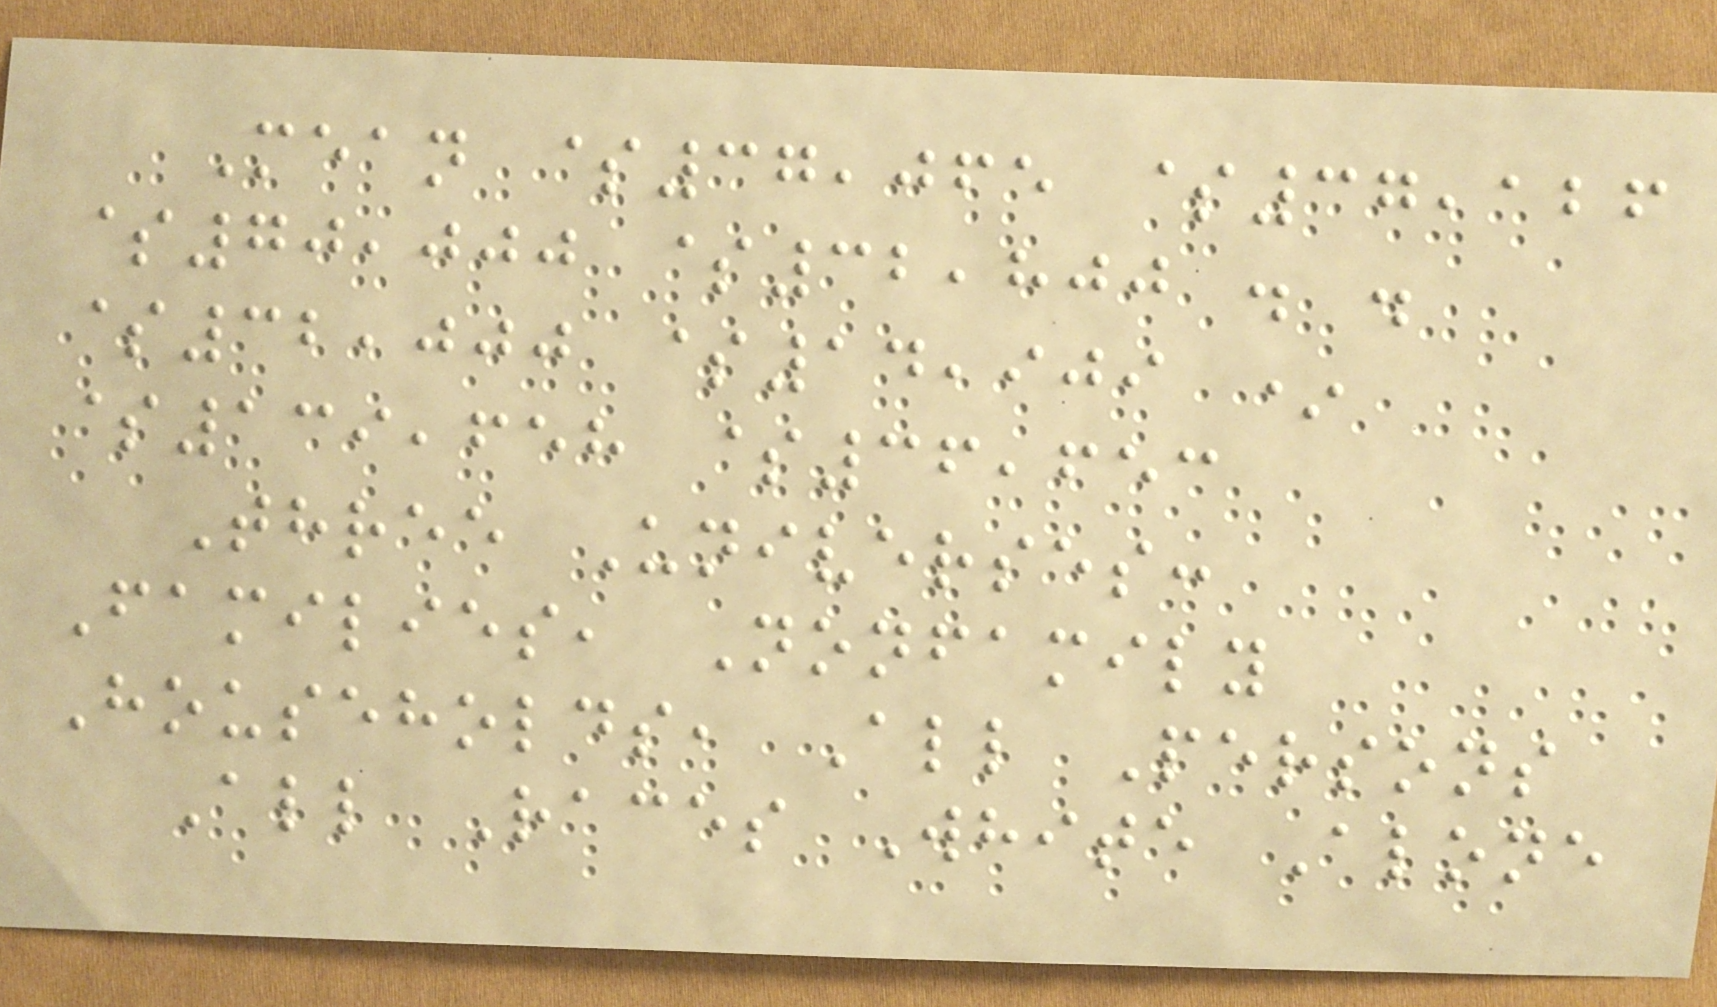Mean $37,065 $37,126
$70,000 $32,800 . .
$32,000 $14,909 *
$139,658 $36,653
Three Universes:
Families, Nonfamily
Households, All Persons
All Races White Alone
